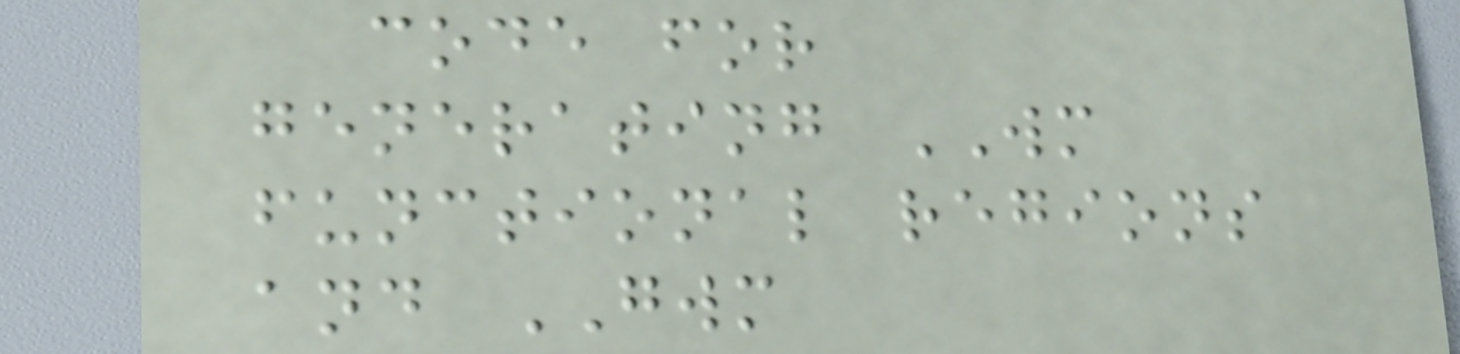code for
generating WM
functional regions
and GWM
